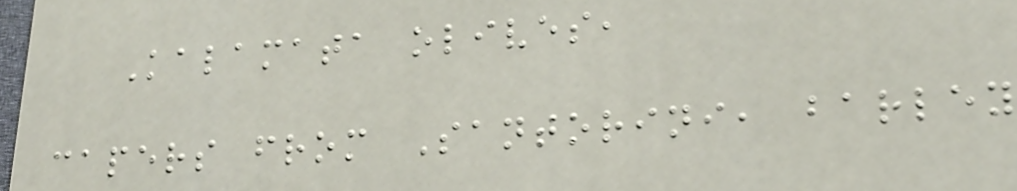Kalamata olives,
capers from Santorini, barley
